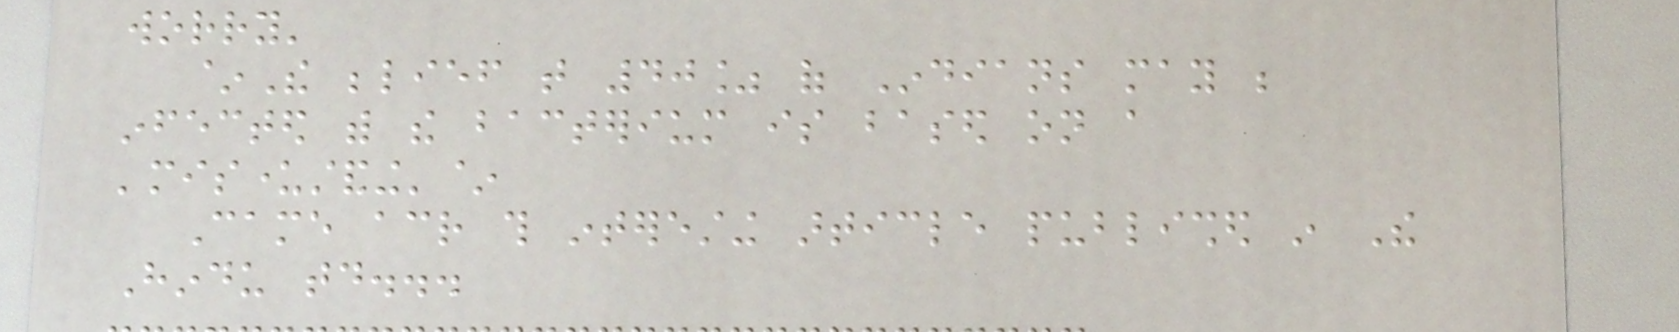worry'
~The belief that 40% of Indians may be
infected with the bacterium is based on a
'misunderstanding'~
Came across this interesting article published in The
Hindu today...
